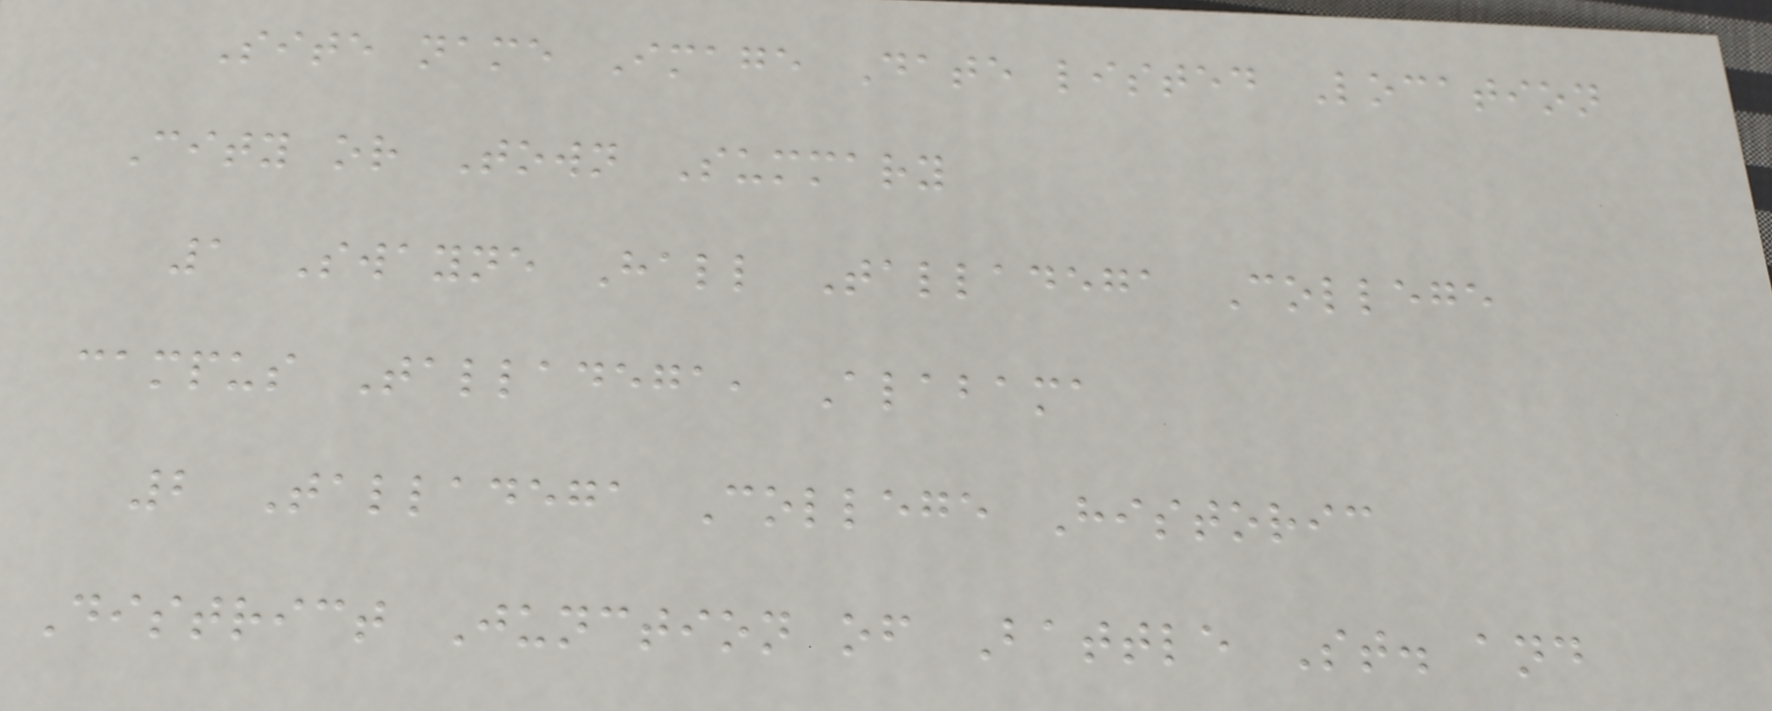Site name Image Date listed Location
City or Town Summary
1 Swayne Hall Talladega College
campus Talladega, Alabama
2 Talladega College Historic
District Junction of Battle St. and
